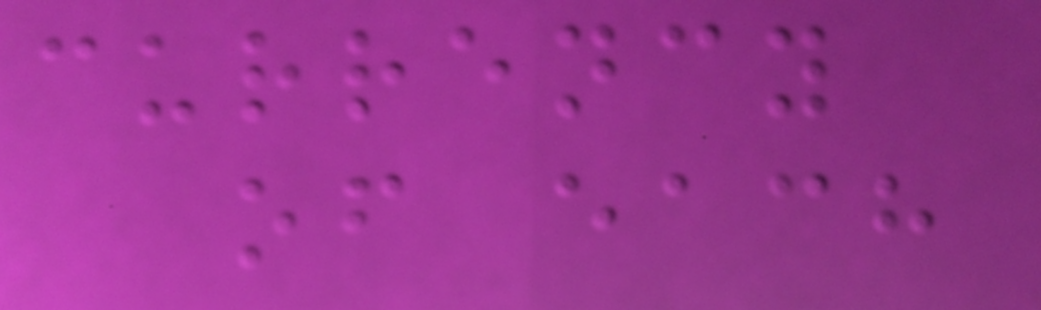currency
of each
